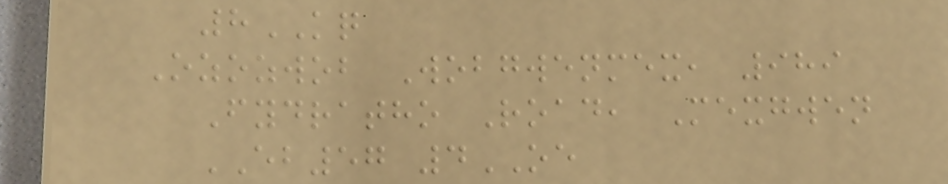8KQ
Ozozwob Wobgwenmex, 989
Fydratho Road, Mexgwen
EB57 4OE
